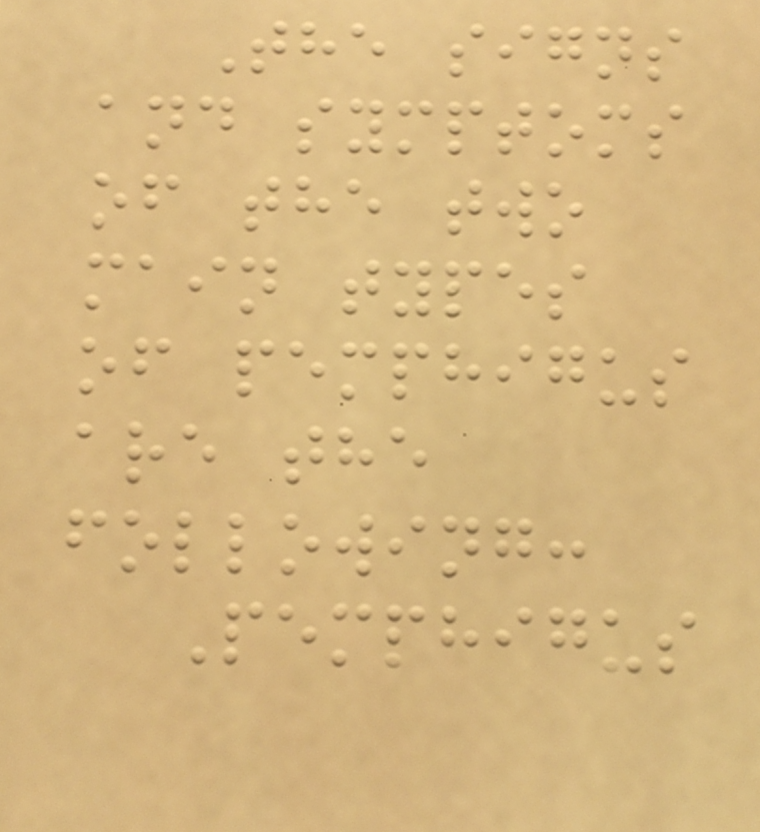The signs
and symptoms
of the two
main types
of pemphigus
are the
following:
Pemphigus
